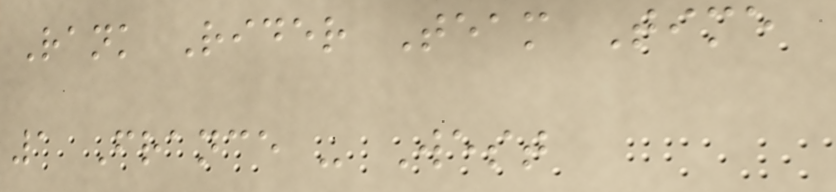Rank Rider Team Time
1 France - West
